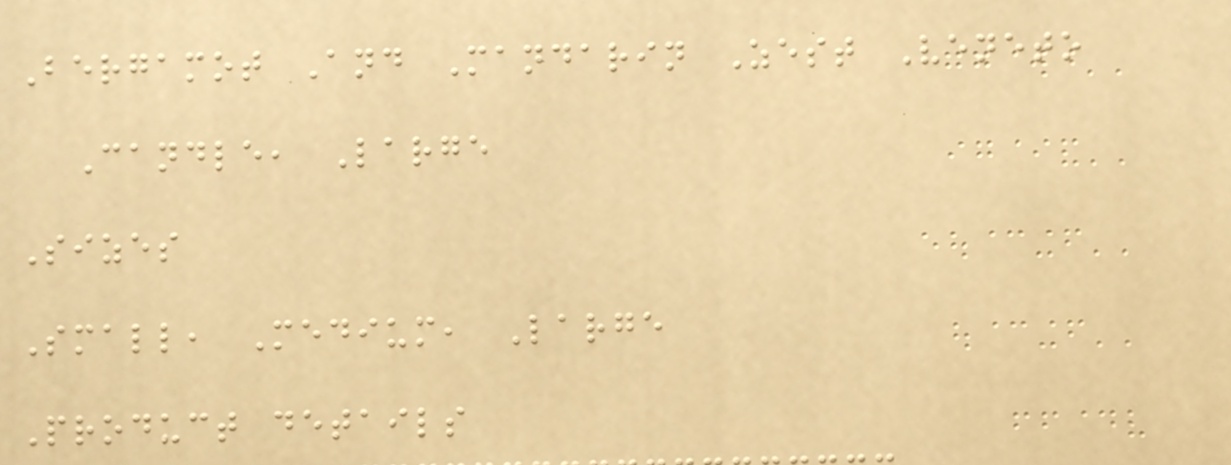Bergamot And Mandarin Zest Veneto
Candle, Large
Sizes
Small, Medium, Large
Product details
